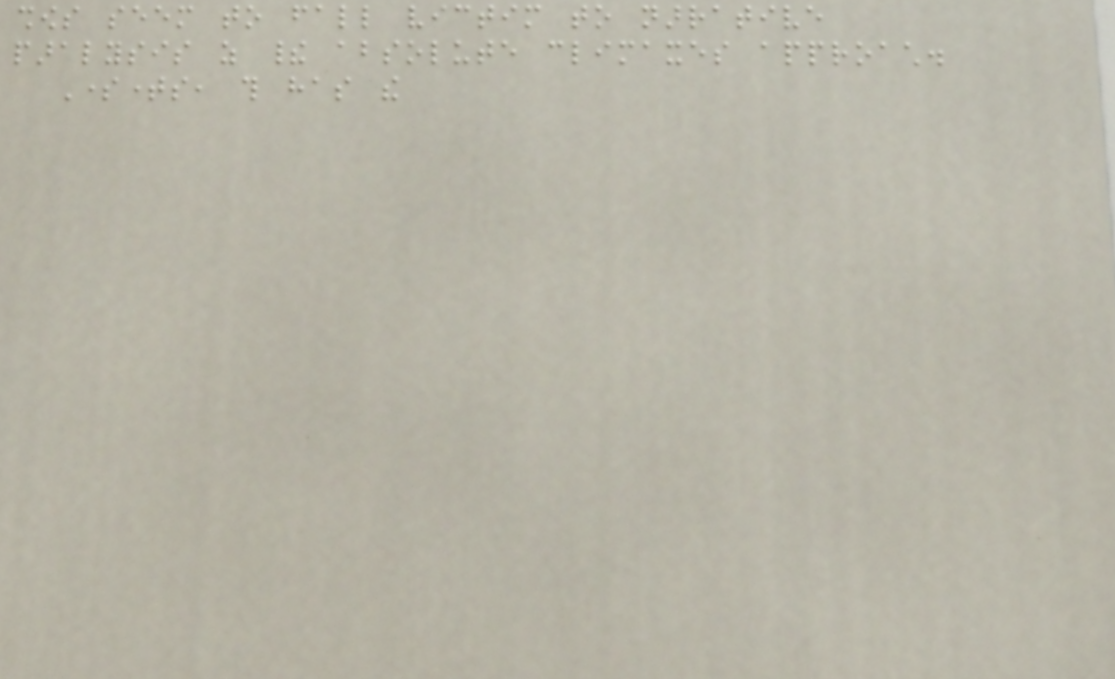shows seem to fall victim to narrative
paralysis as their absolute climaxes approach.
Sometimes, this has the
